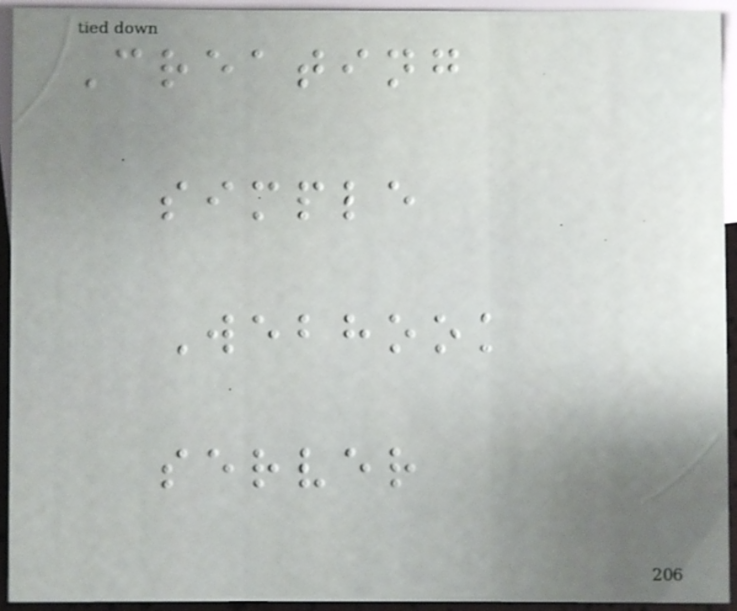Creating
simple
Webhook
server
